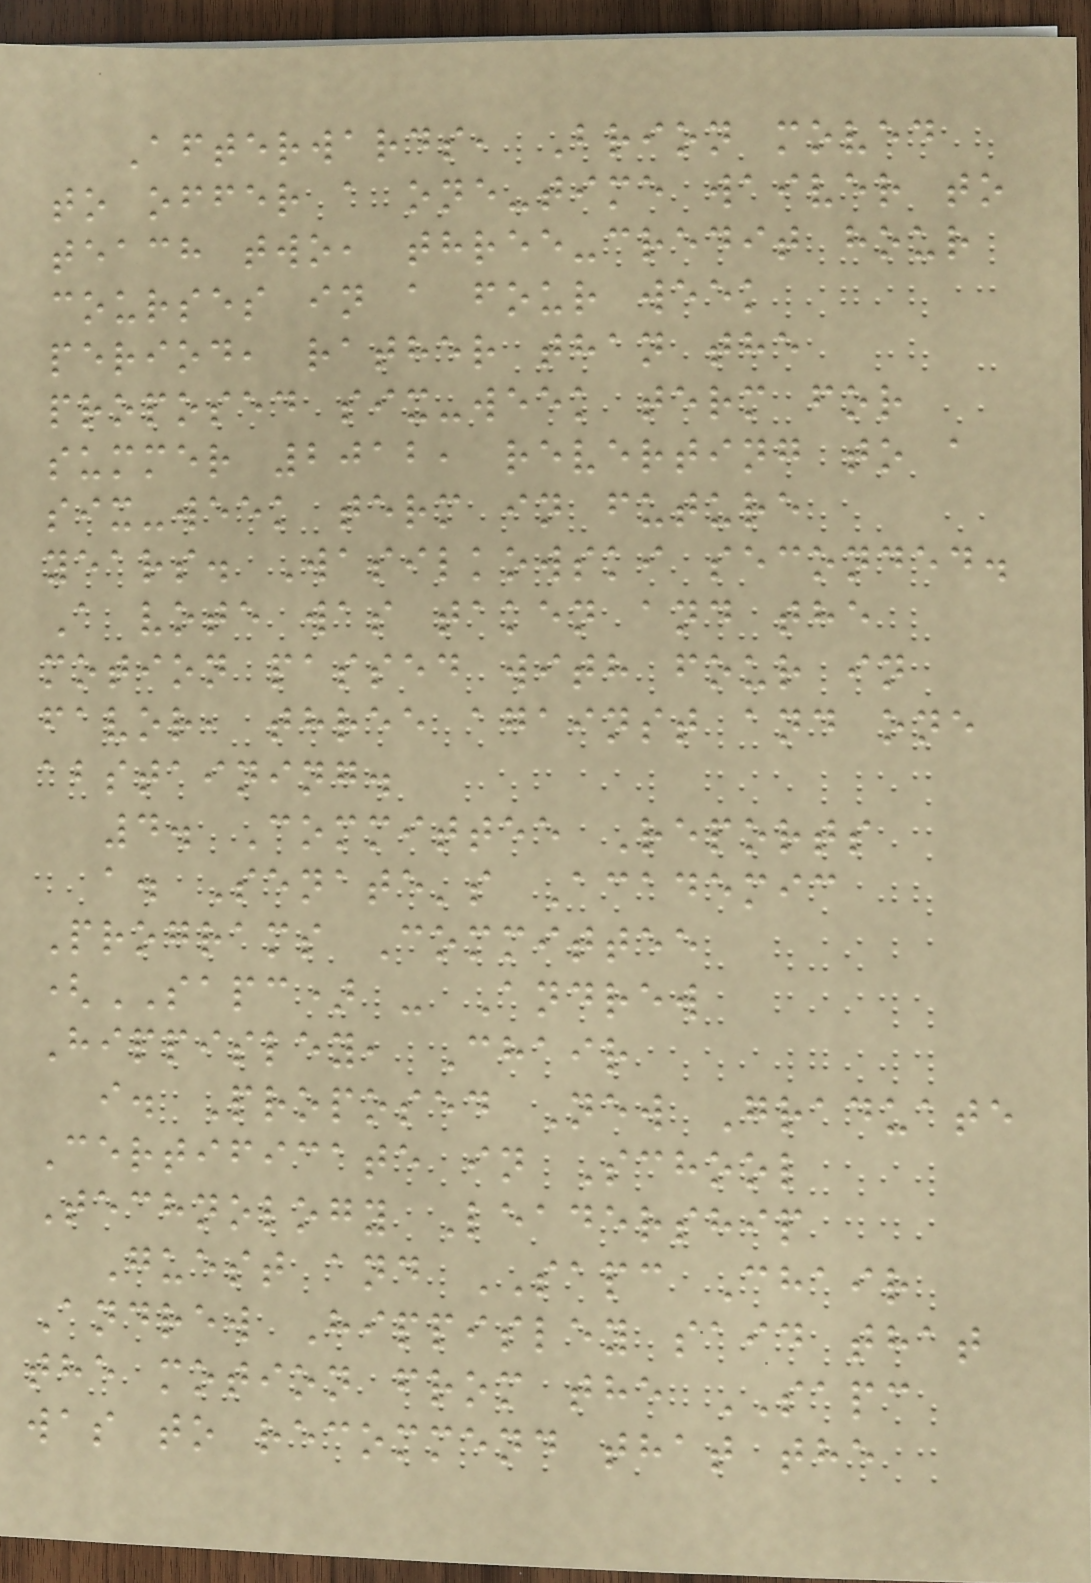Afterwards, Brion moved
to offer a one-time waiver to
teach two, three-credit hour
courses in a four week
period, rather than the
proposed six-week term for
summer 2012, reverting to a
six-week term in future
years. Wasilkowski seconded.
A vote was taken and the
motion passed with four in
favor, three against and one
abstaining.
4. Committee Reports
a. Senate's Academic
Programs Committee
(SAPC) - Andrew
Hippisley, Chair
i. Proposed New Graduate
Certificate in School
Technology Leadership
Guest and SAPC Chair
Andrew Hippisley said that
the motion from the SAPC
was to recommend that the
